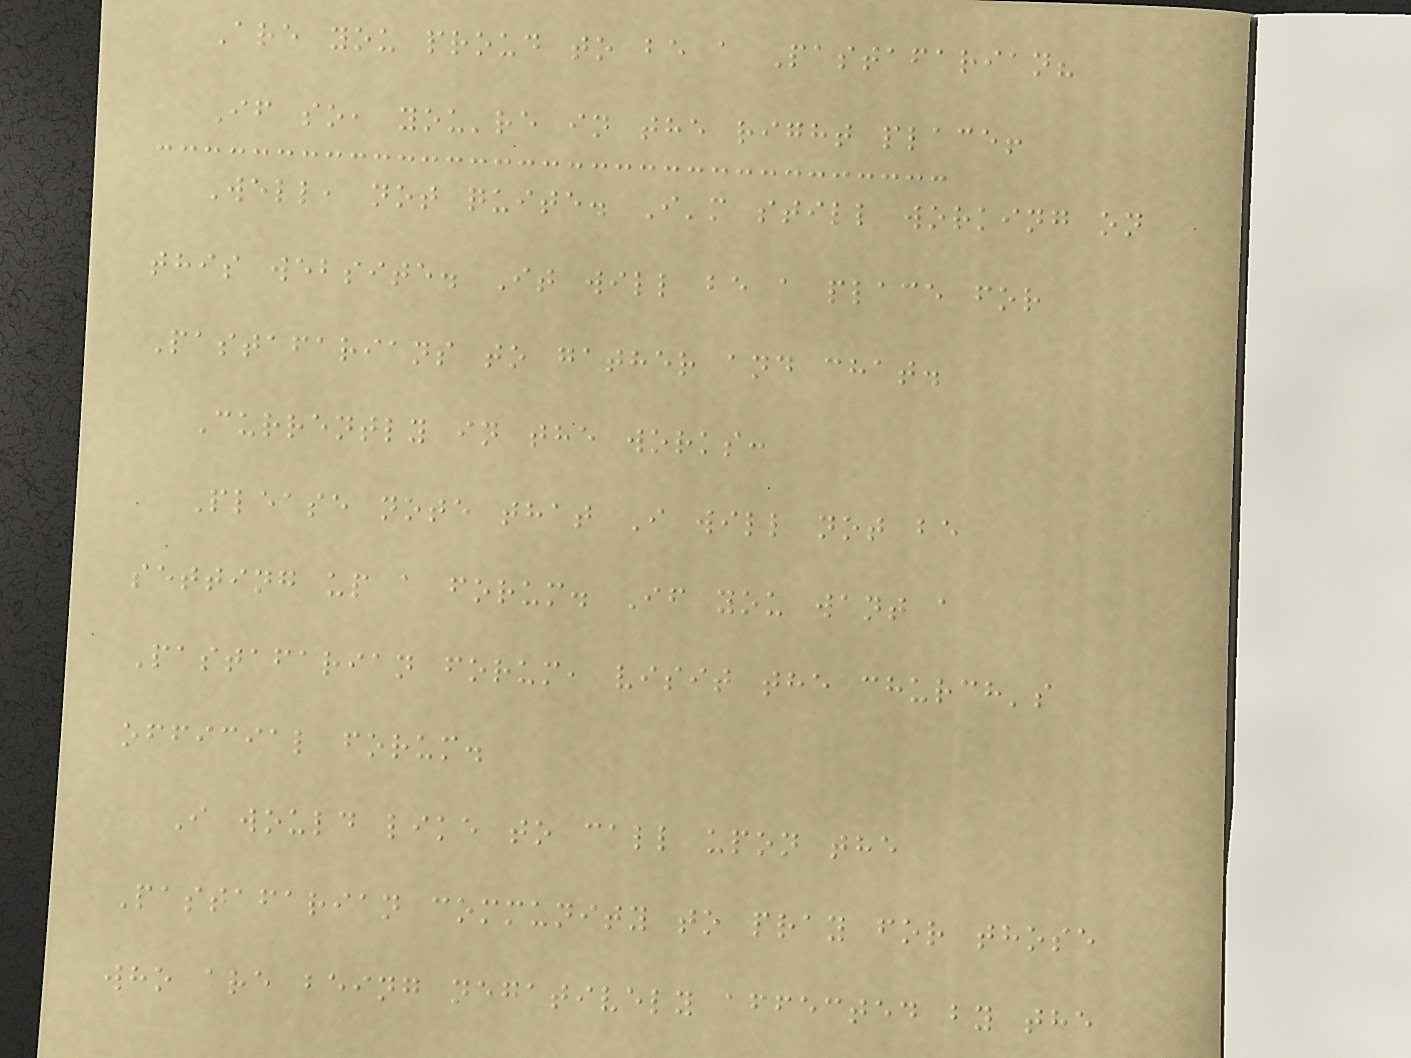Are you proud to be a Pastafarian?
If so, you're in the right place!
Well, not quite. I'm still working on
this website. It will be a place for
Pastafarians to gather and chat.
Currently in the works:
Please note that I will not be
setting up a forum. If you want a
Pastafarian forum, visit the church's
official forum.
I would like to call upon the
Pastafarian community to pray for those
who are being negatively affected by the
